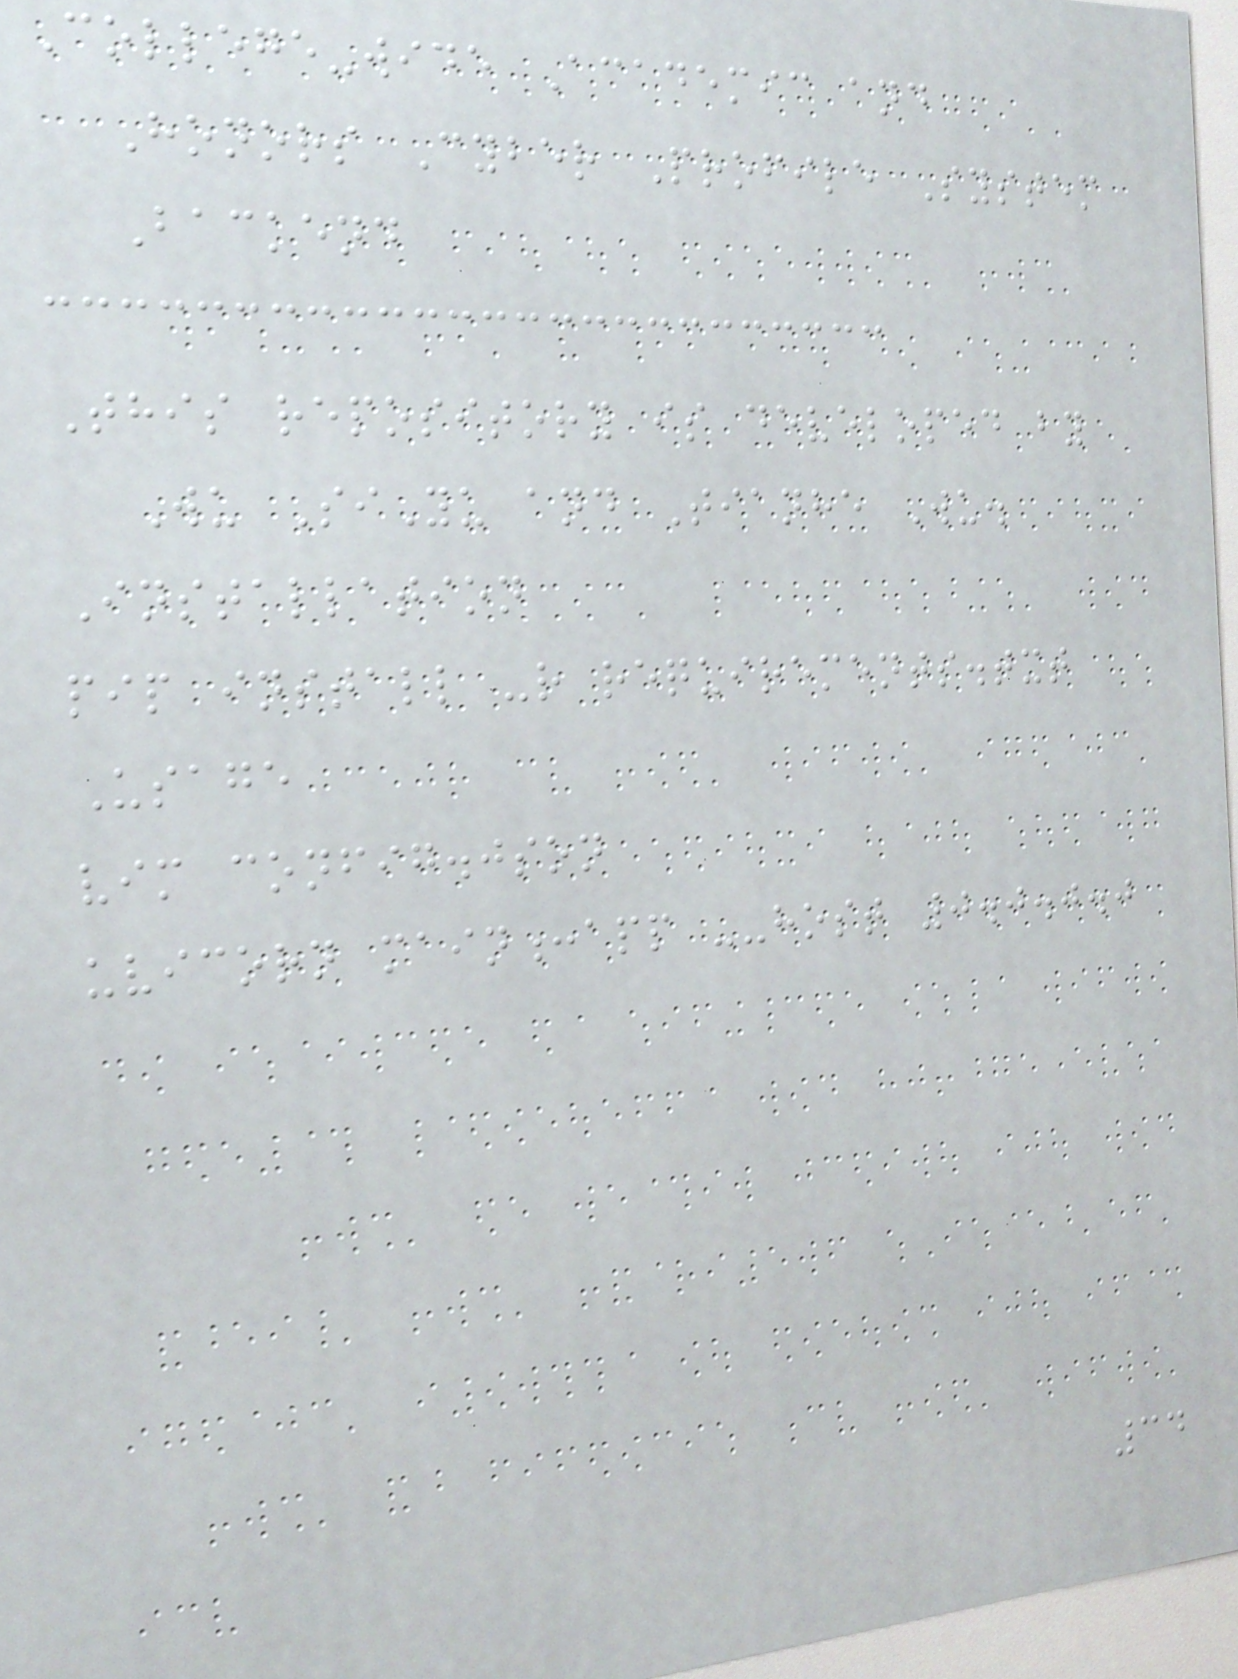College-wide Academic and
Honors Cyber Profile System
Backend
This repository is developed by
Wu SiYu and Tianhe Wu.
Installation
pip install -r requirements.txt
Usage
vim config.json
uvicorn main:app --host 0.0.0.0
34
